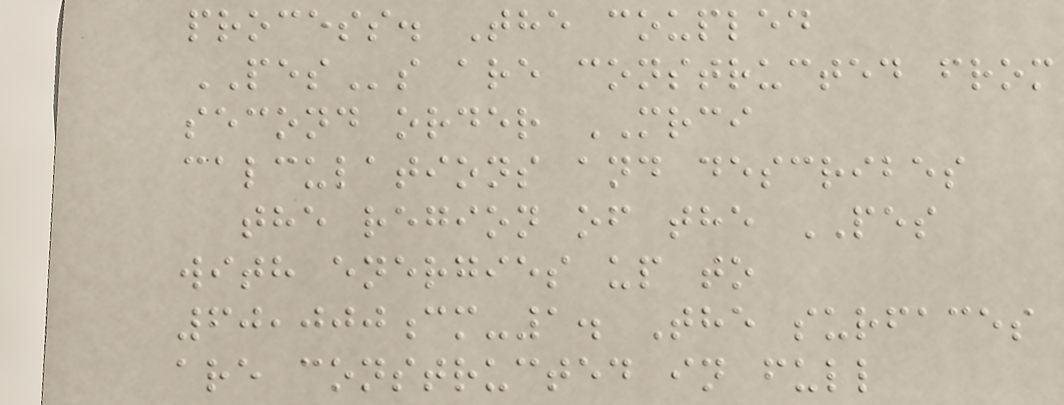process. The coupled
PESs are constructed from
second order MRCI
calculations and describes
the region of the PES
with energies up to
60,000cm-1. The surfaces
are constructed in full
